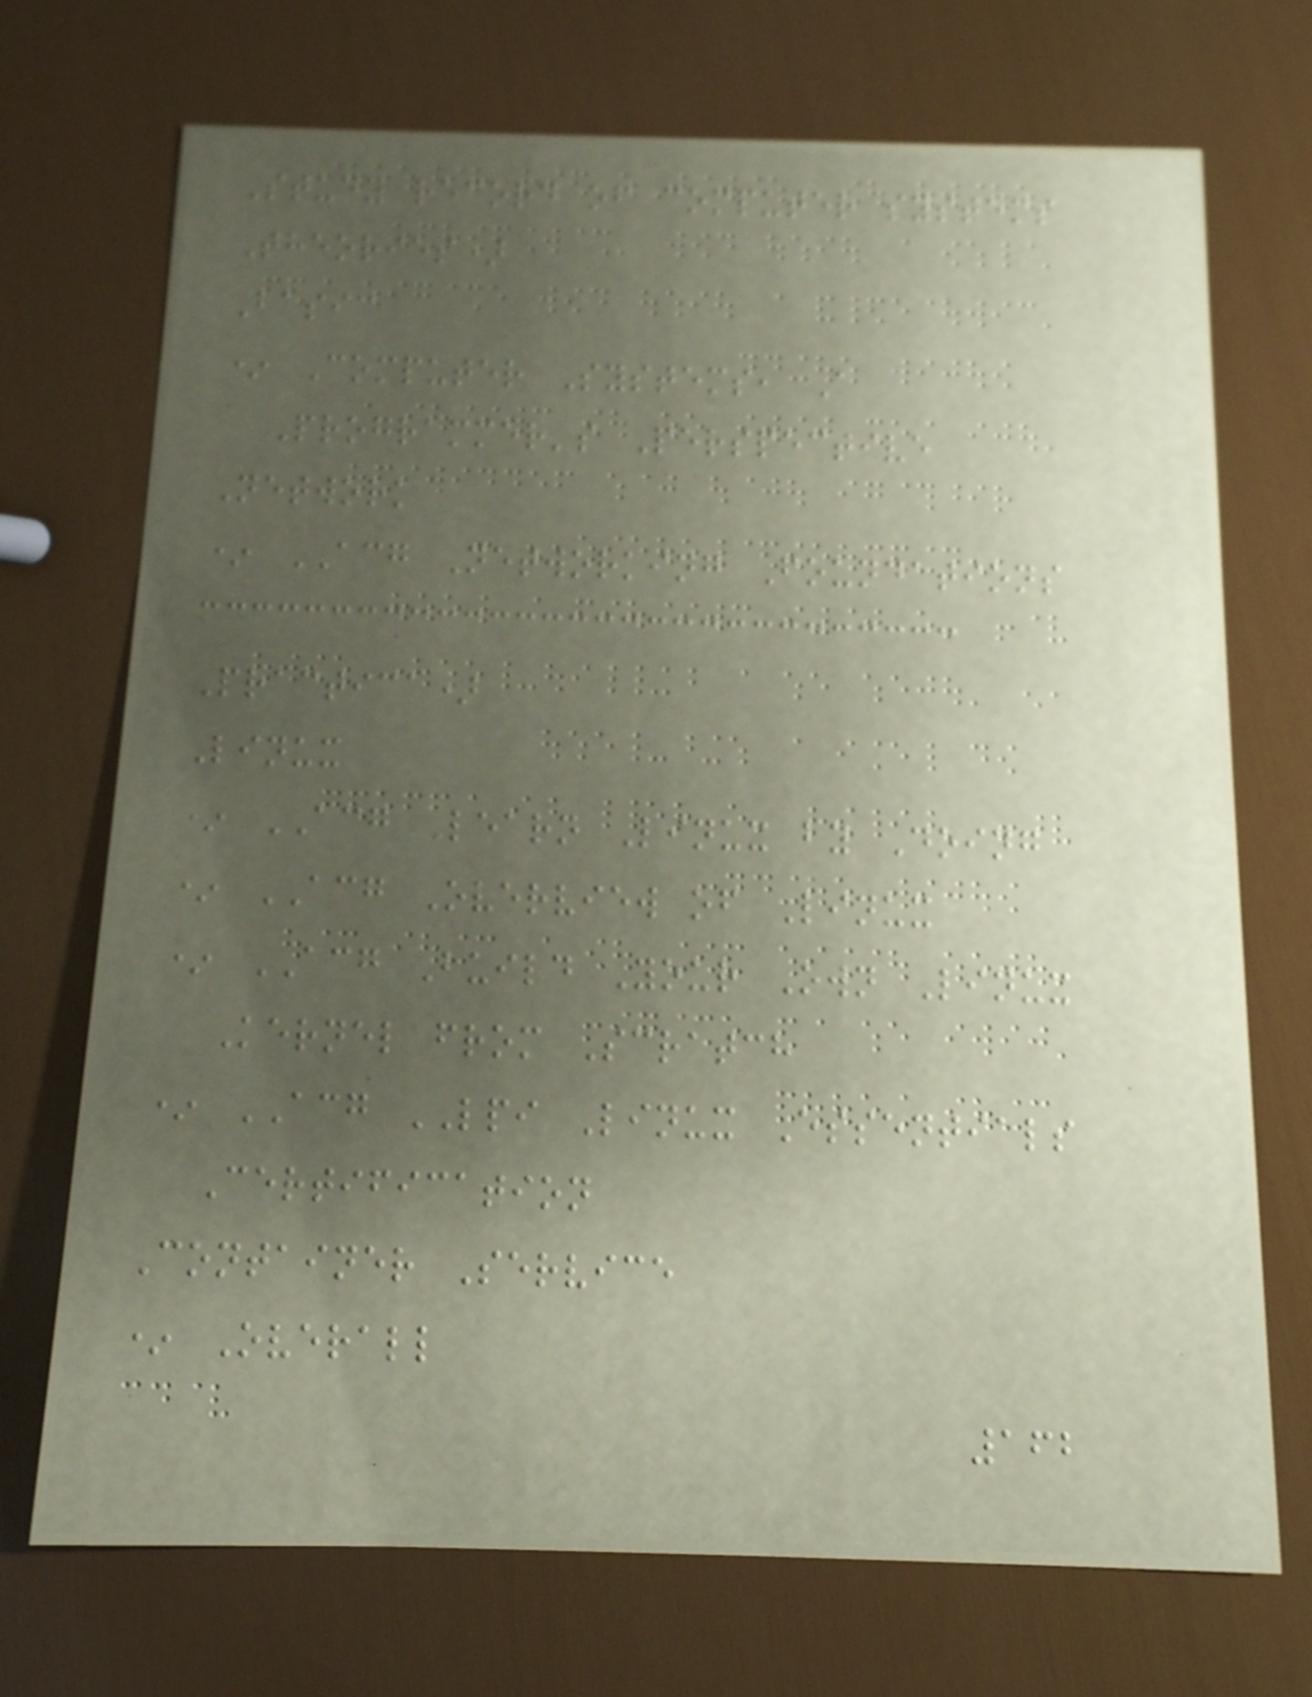Study record of computer systems
Theories)
Basic
* Computer Systems, A
Programmer's Perspective
Network
* ACG Networking Foundations
Practica)
Linux
* ACG Learn Linux by Doing
* ACG Overview of Linux
* ACG Build Your Own Linux
Kernel from Scratch
* ACG LPI Linux Essentials
Certification
Container Service
* Overall
162
